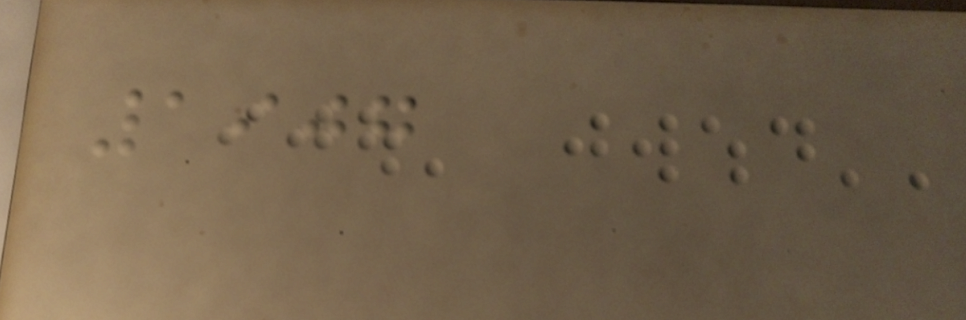1907
